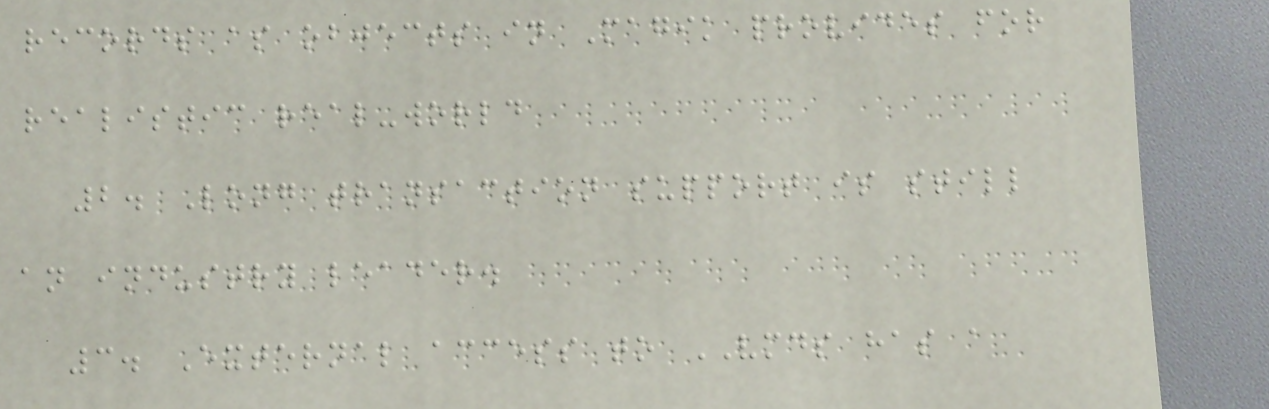records as objects in Magik provides for
realistic real-world
2. Long transaction support is still
an industry leader.
3. External access to VMDS has a
